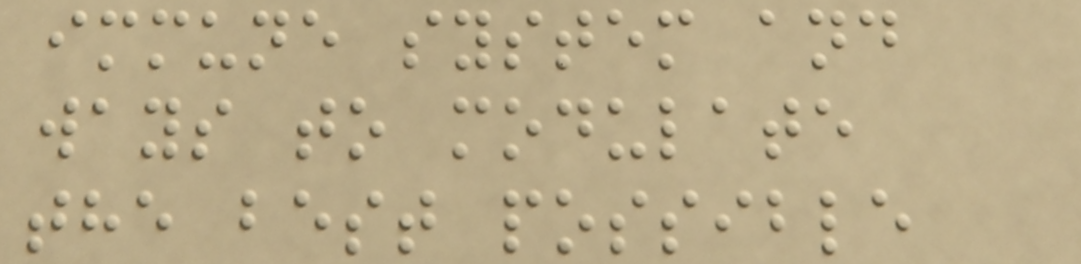immune system and
ways to modulate
the best possible
